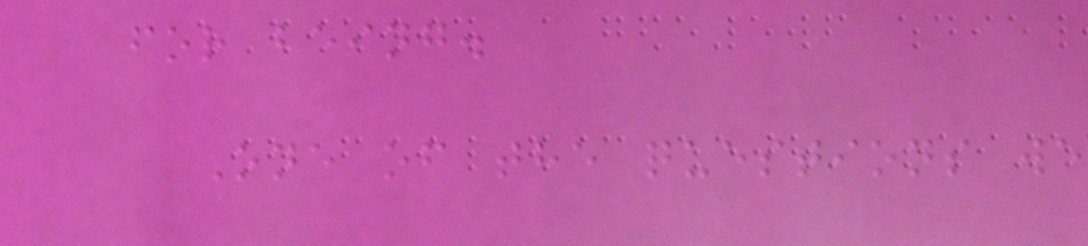for being.
One of the questions we
